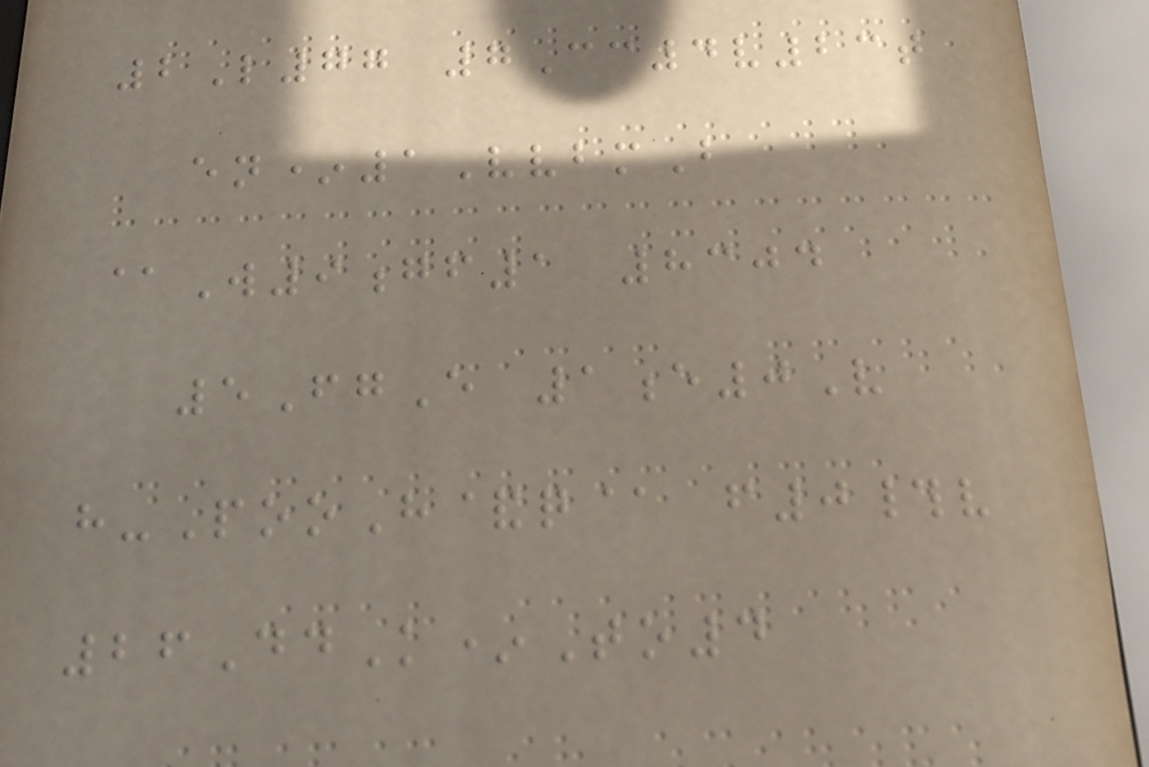2L77 7Cc4v23t
en*1VvbmB
@W9gf1 8304
5FgE 1e0V
h-PooH&q@ f0#v
26DdK*To4
